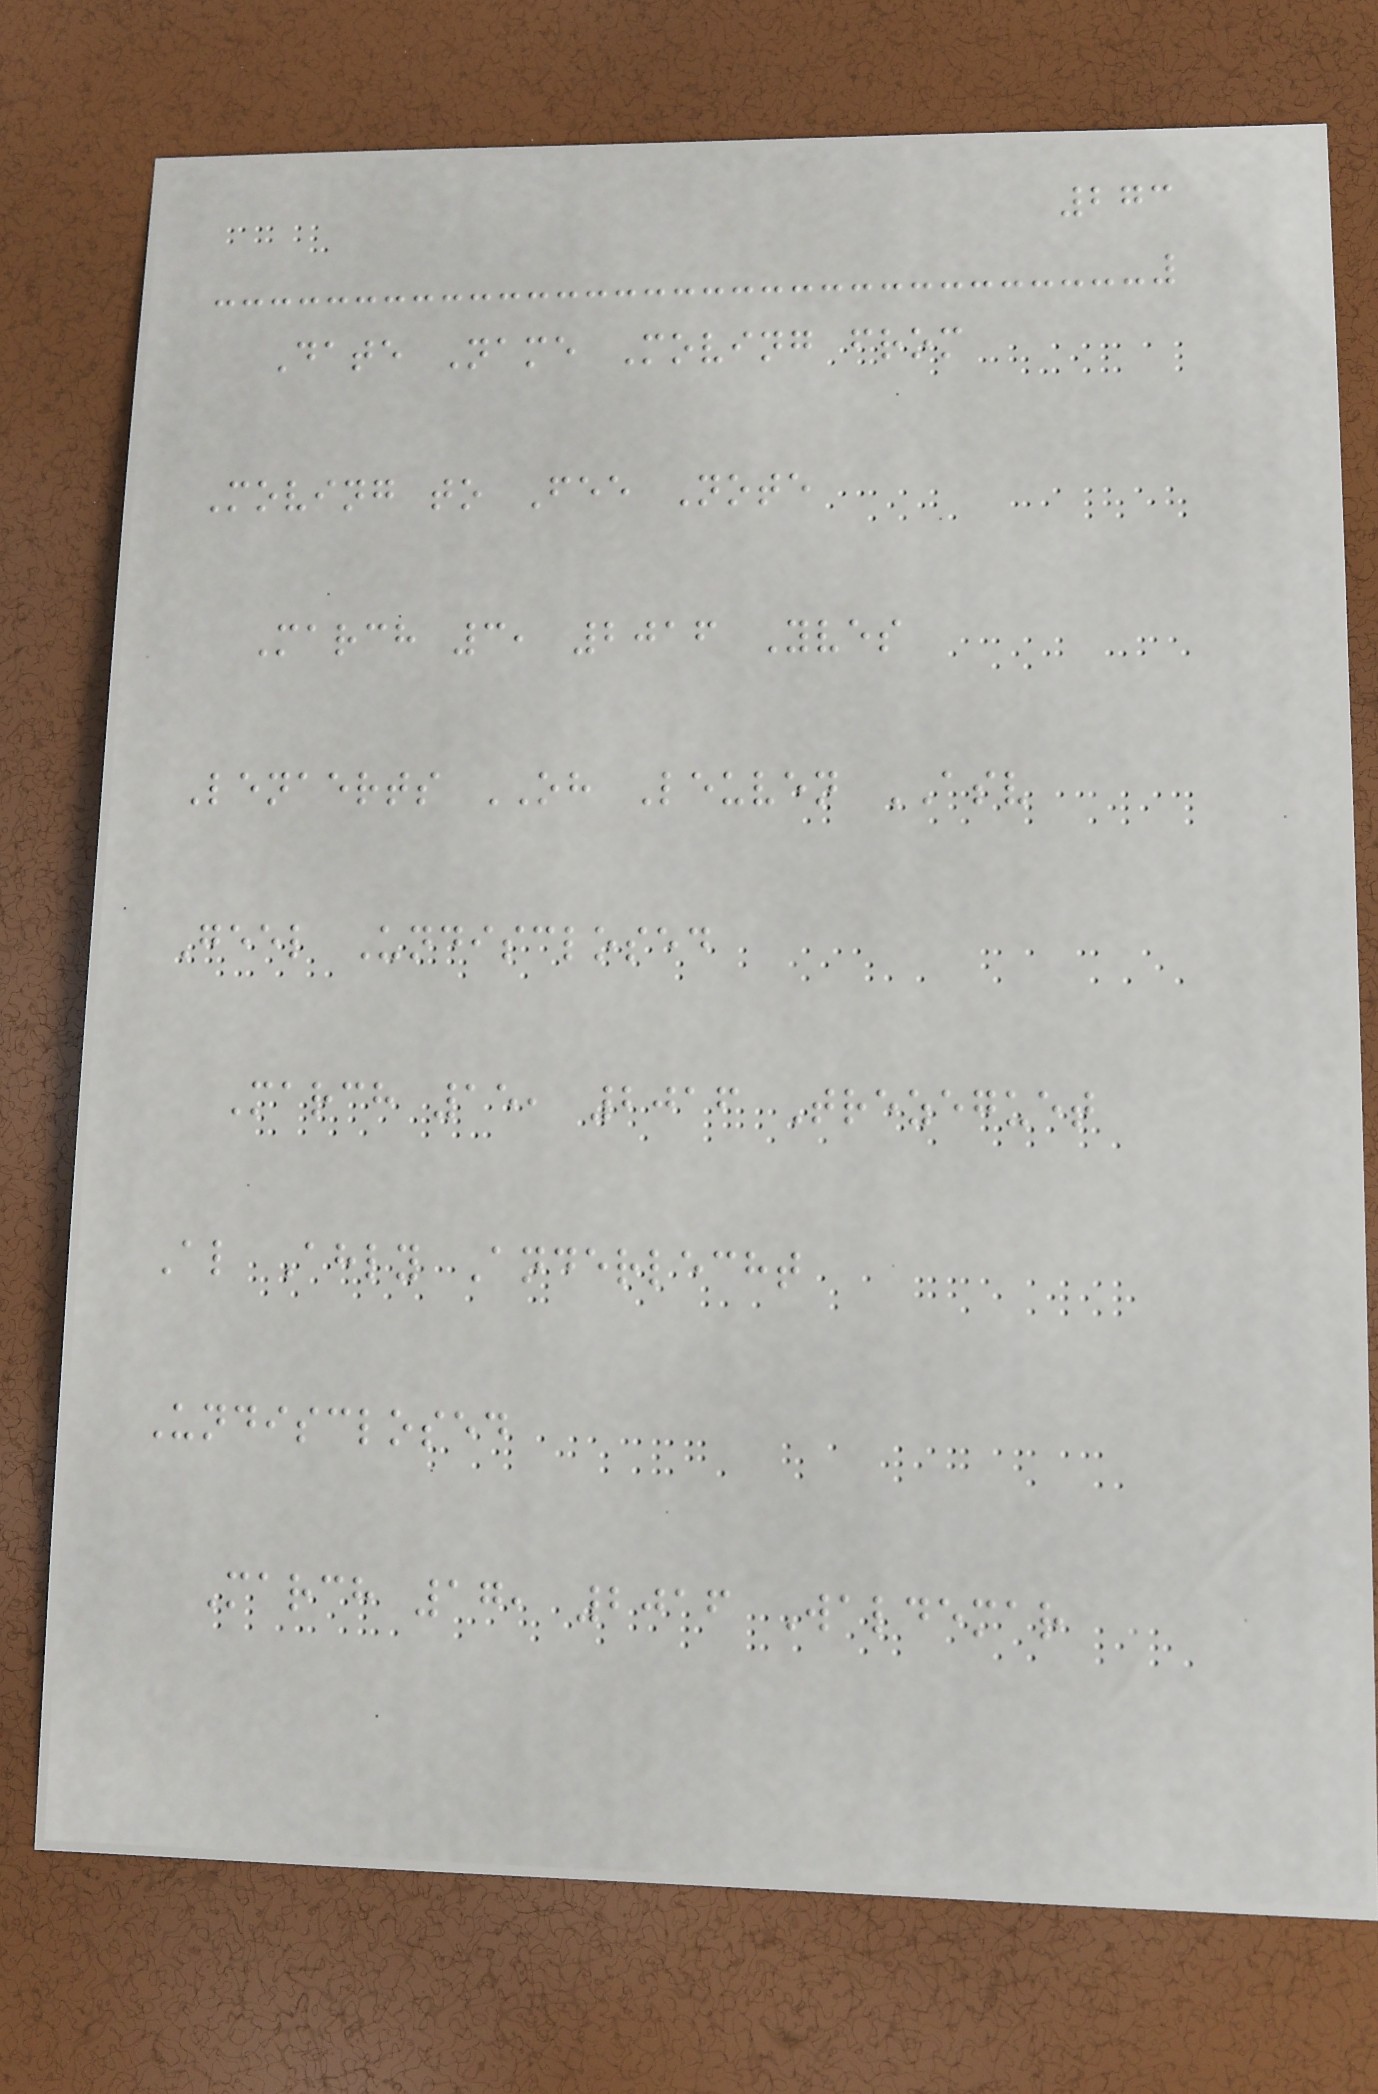273
Date Name Moving from
Moving to Fee Note
March 3, 2016 Yves
Lenaerts OH Leuven ASV
Geel Undisclosed
March 15, 2016 Trezeguet
Al Ahly Anderlecht
Undisclosed
March 17, 2016 Waldemar
